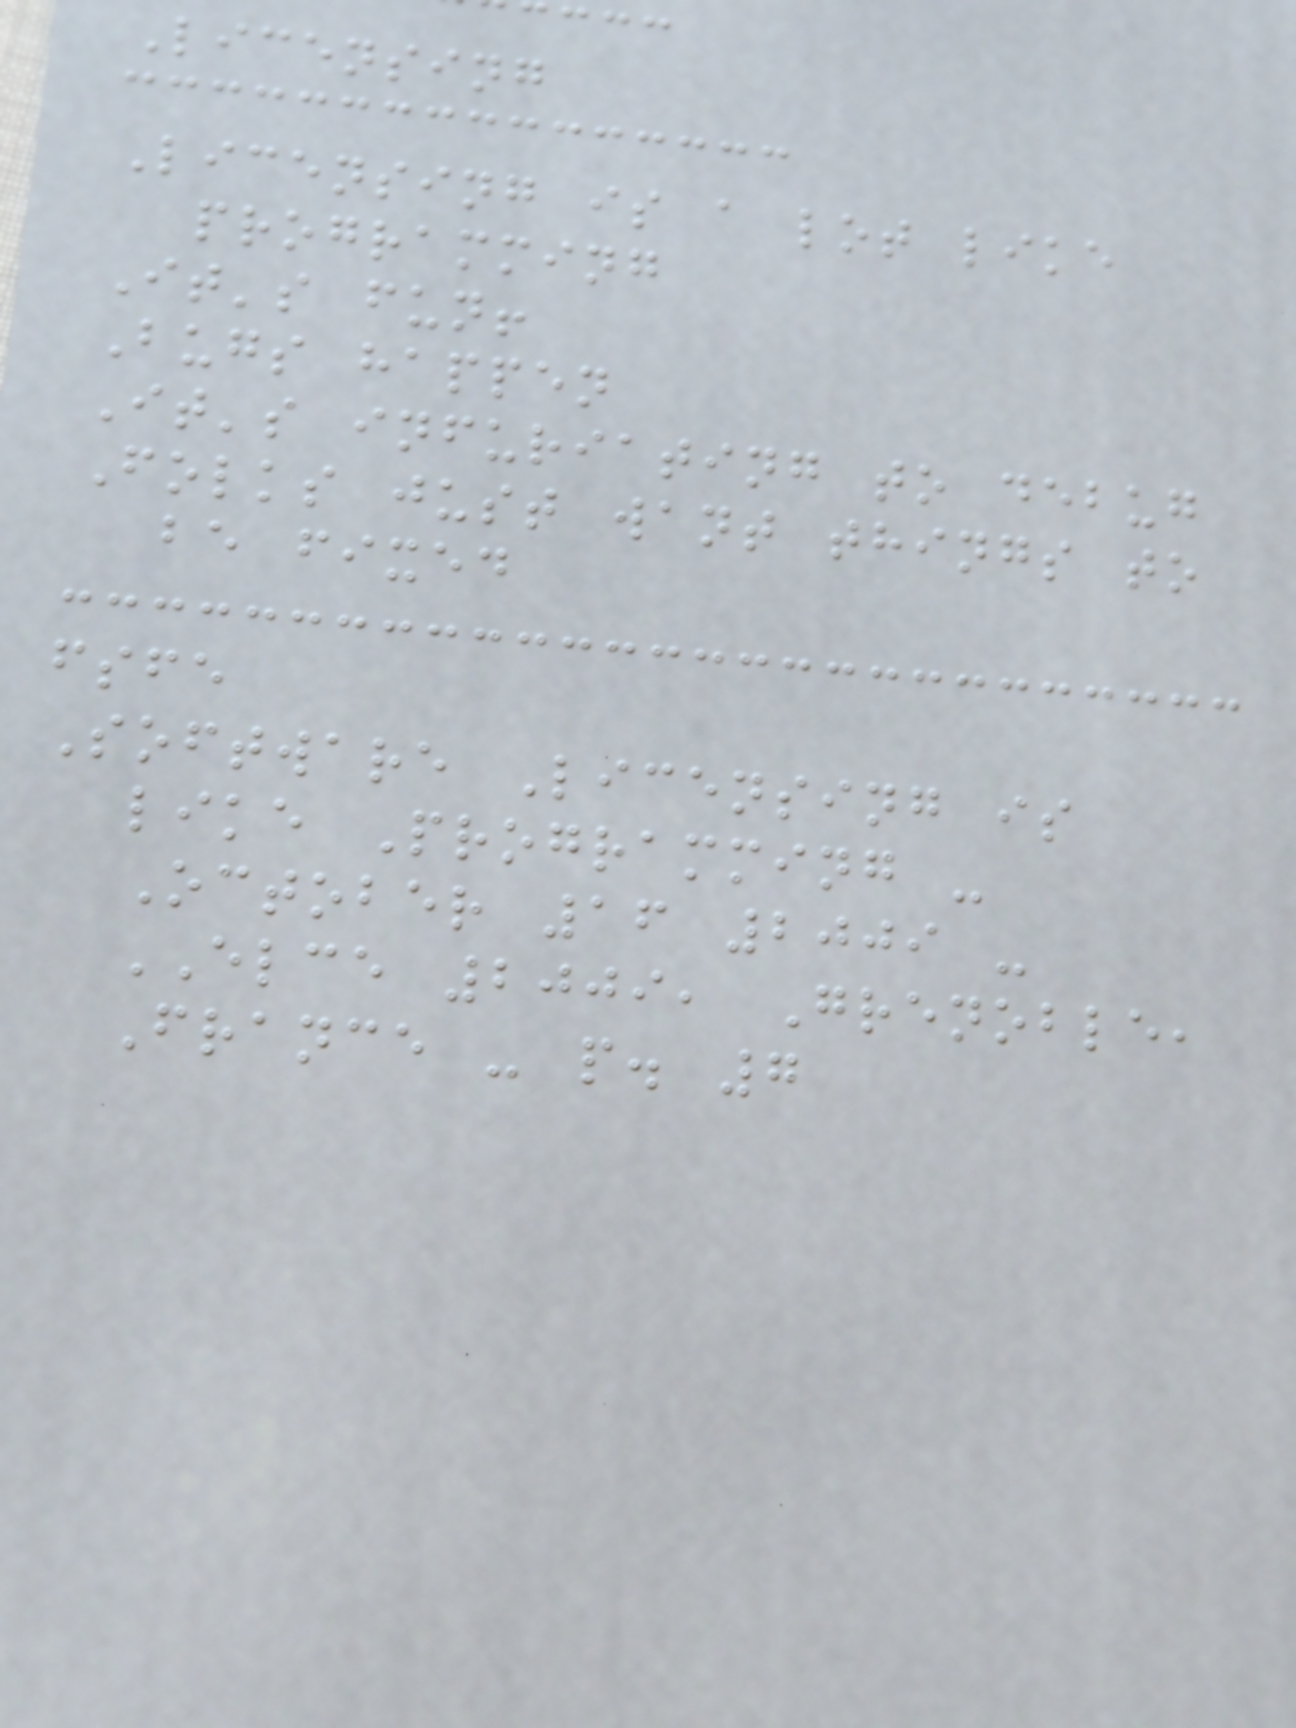Licensing
Licensing is a lot like
programming
It's fun!
Bugs happen
It's infuriating to debug
Folks just want things to
be fixed
fsfe
Software Licensing is
like Programming -
October 16 2009 -
ELCE 2009, Grenoble,
France - p. 7
